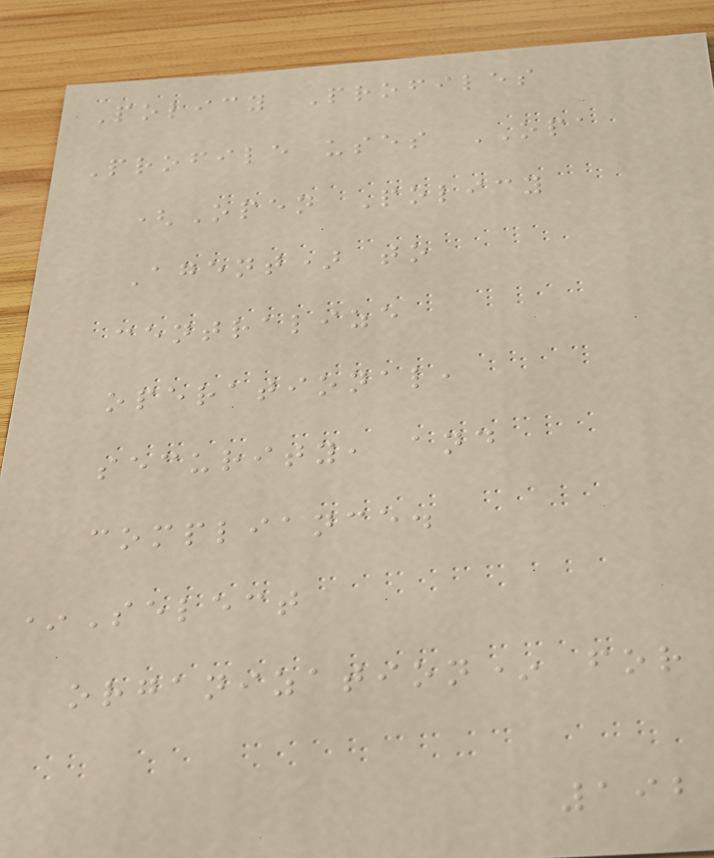Policy Profiles
Profile uses OPA
(Open Policy
Agent) to
centralize
operational,
security, and
compliance.
*Select
organization* for
192
